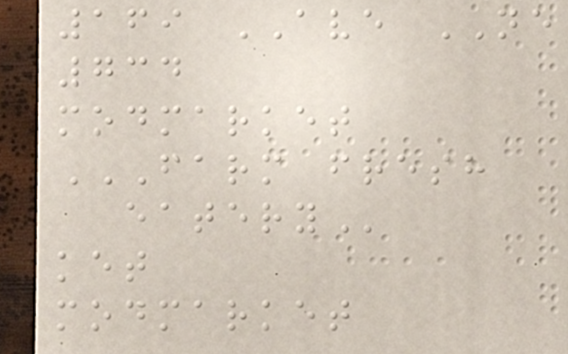169 AVE NE
734
modmarket
FARM FRESH
EATERY
ket
modmarket
